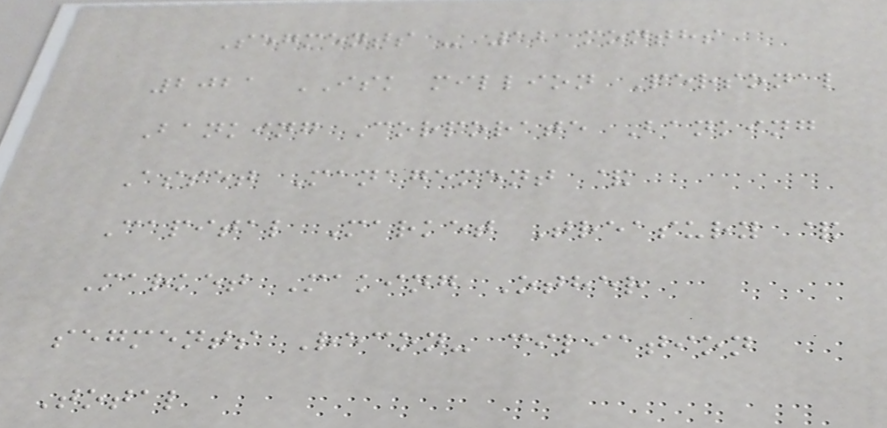Segments - 12 months
2021 ISK million Personal
Banking Corporate Banking
Asset Management &
Capital Market Treasury &
Market Making Other
segments Recon- ciliation
Total
